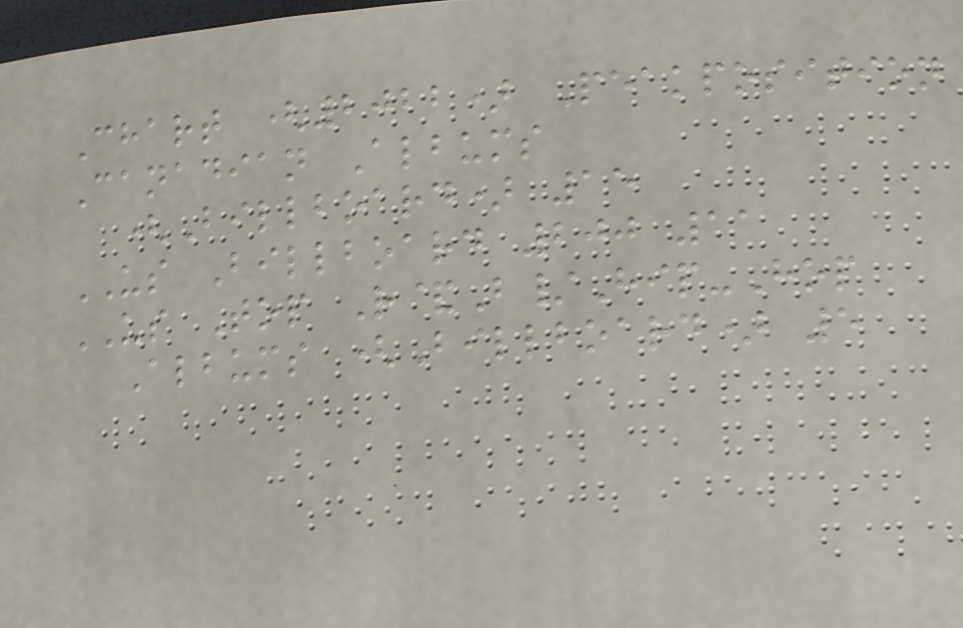Chart (2022) Peakposition
Canadian Albums
(Billboard) 15
US Billboard 200 11
US Top R&B/Hip-Hop
Albums (Billboard) 5
